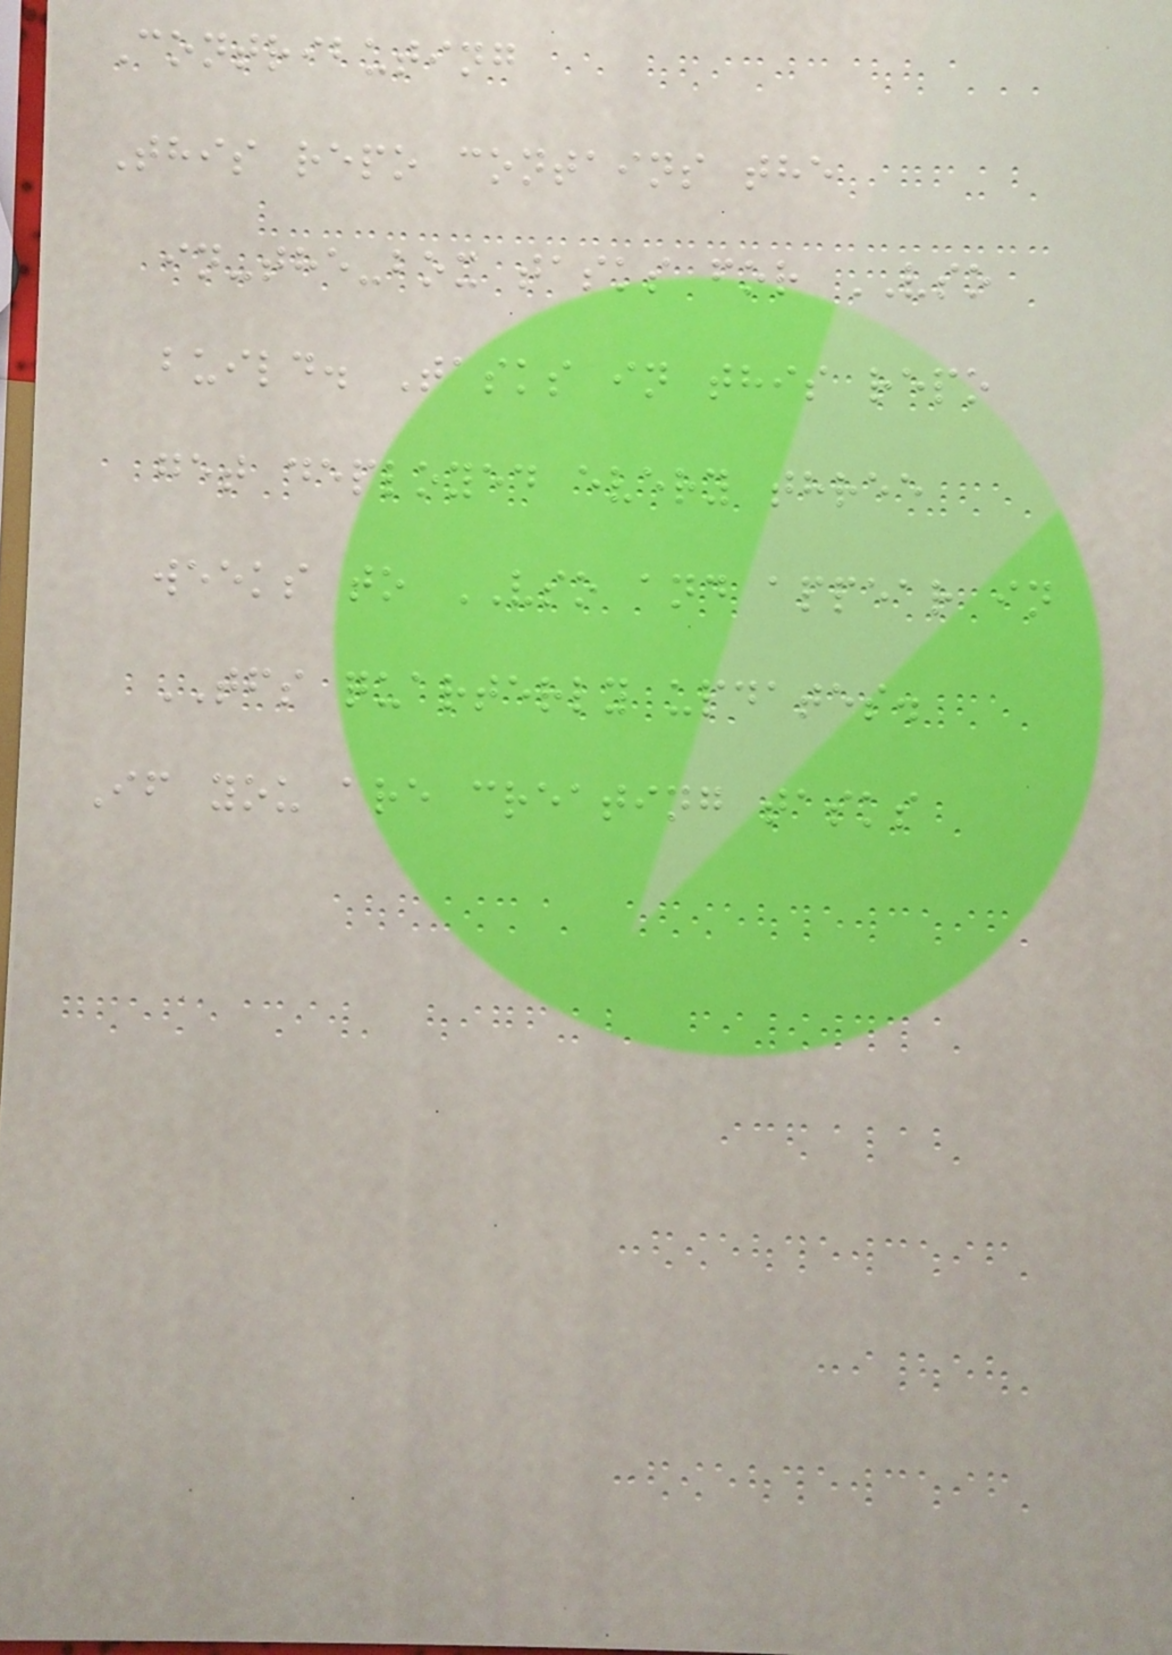Contributing
This repo contains the
in-the-box tasks for VSO
build. Tasks in this repo
get deployed every three
weeks to VSO and appear in
TFS quarterly updates.
If you are creating tasks
